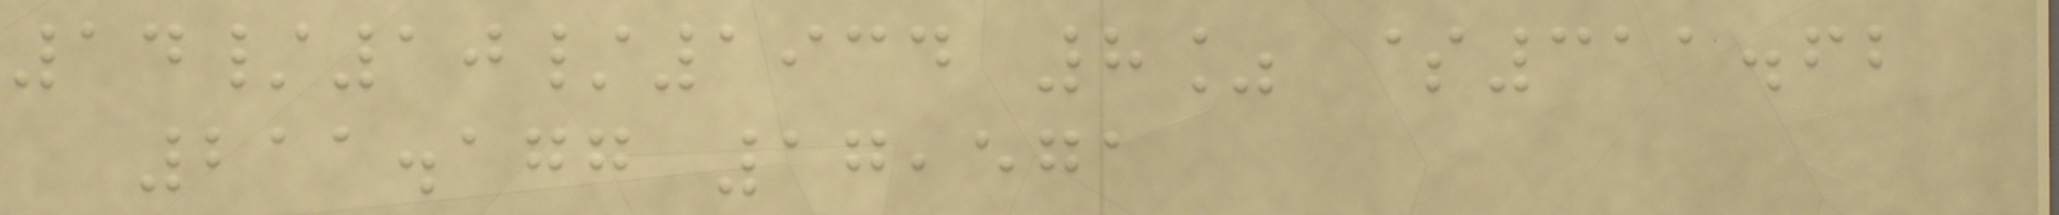14/10/1934 8% $311.62
211.177 17,571
